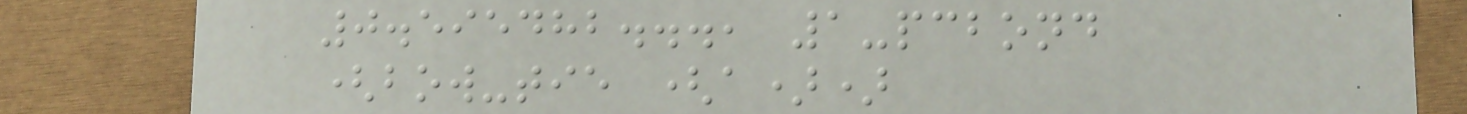0.595482..., 1-pcbond
(bow-tie (a))
